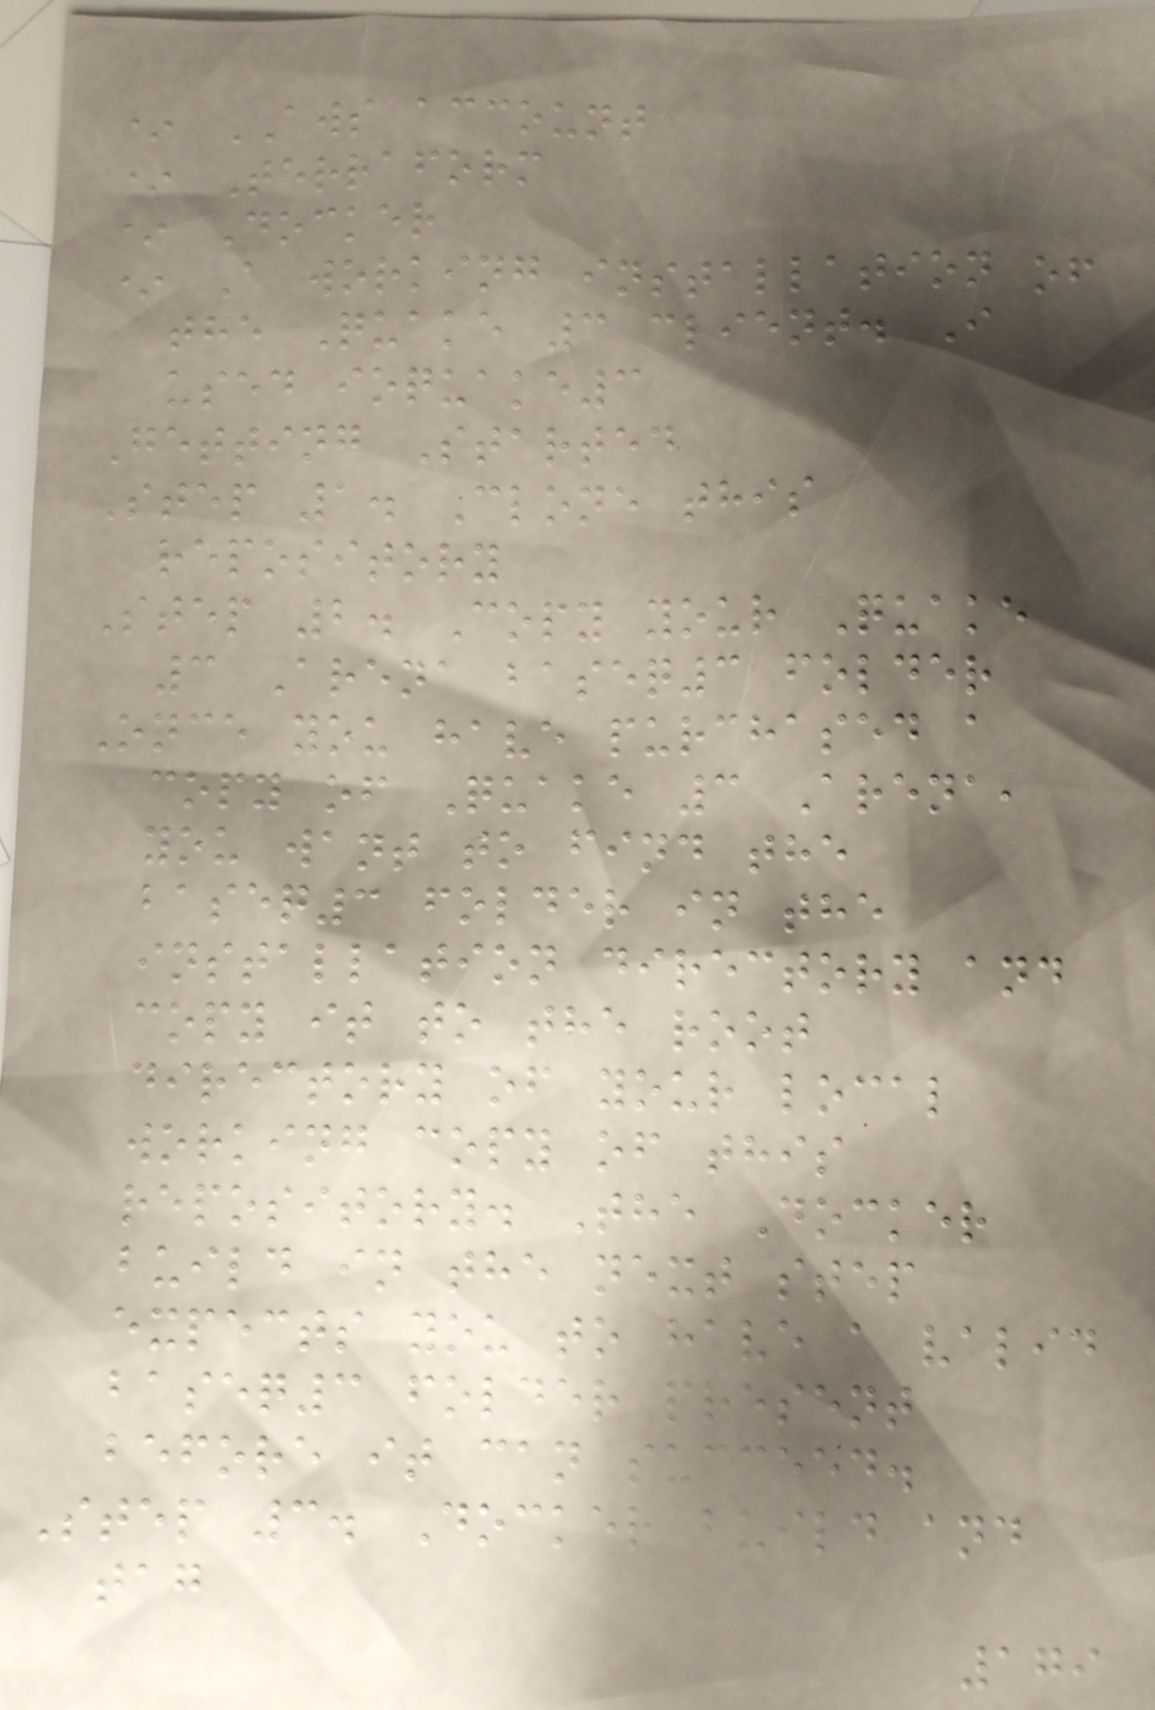* AWS account
* Terraform
* Docker
* A working installation of
the Quake 3 client. I
used ioquake3
Getting Started
Step 1. Clone this
repository
Step 2. Copy your Quake
3 Arena baseq3 folder
Once you have purchased a
copy of Quake 3 Arena,
you want to find the
baseq3 folder in the
installation directory and
copy it to the root
directory of your local
working copy of this
repository. The Docker
build in the next step
expects you to have a valid
baseq3 folder present
before it can succeed.
Step 3. Docker build and
tag
179
